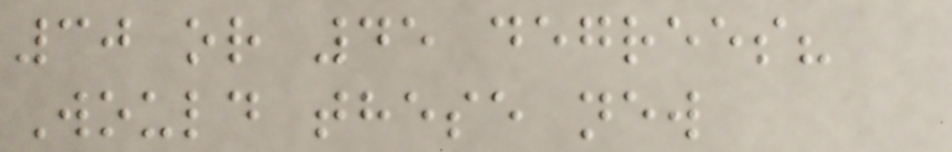30 or 45 degrees?
Would these new
